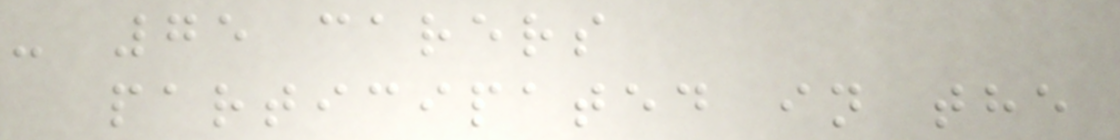- 75 carers
participated in the
